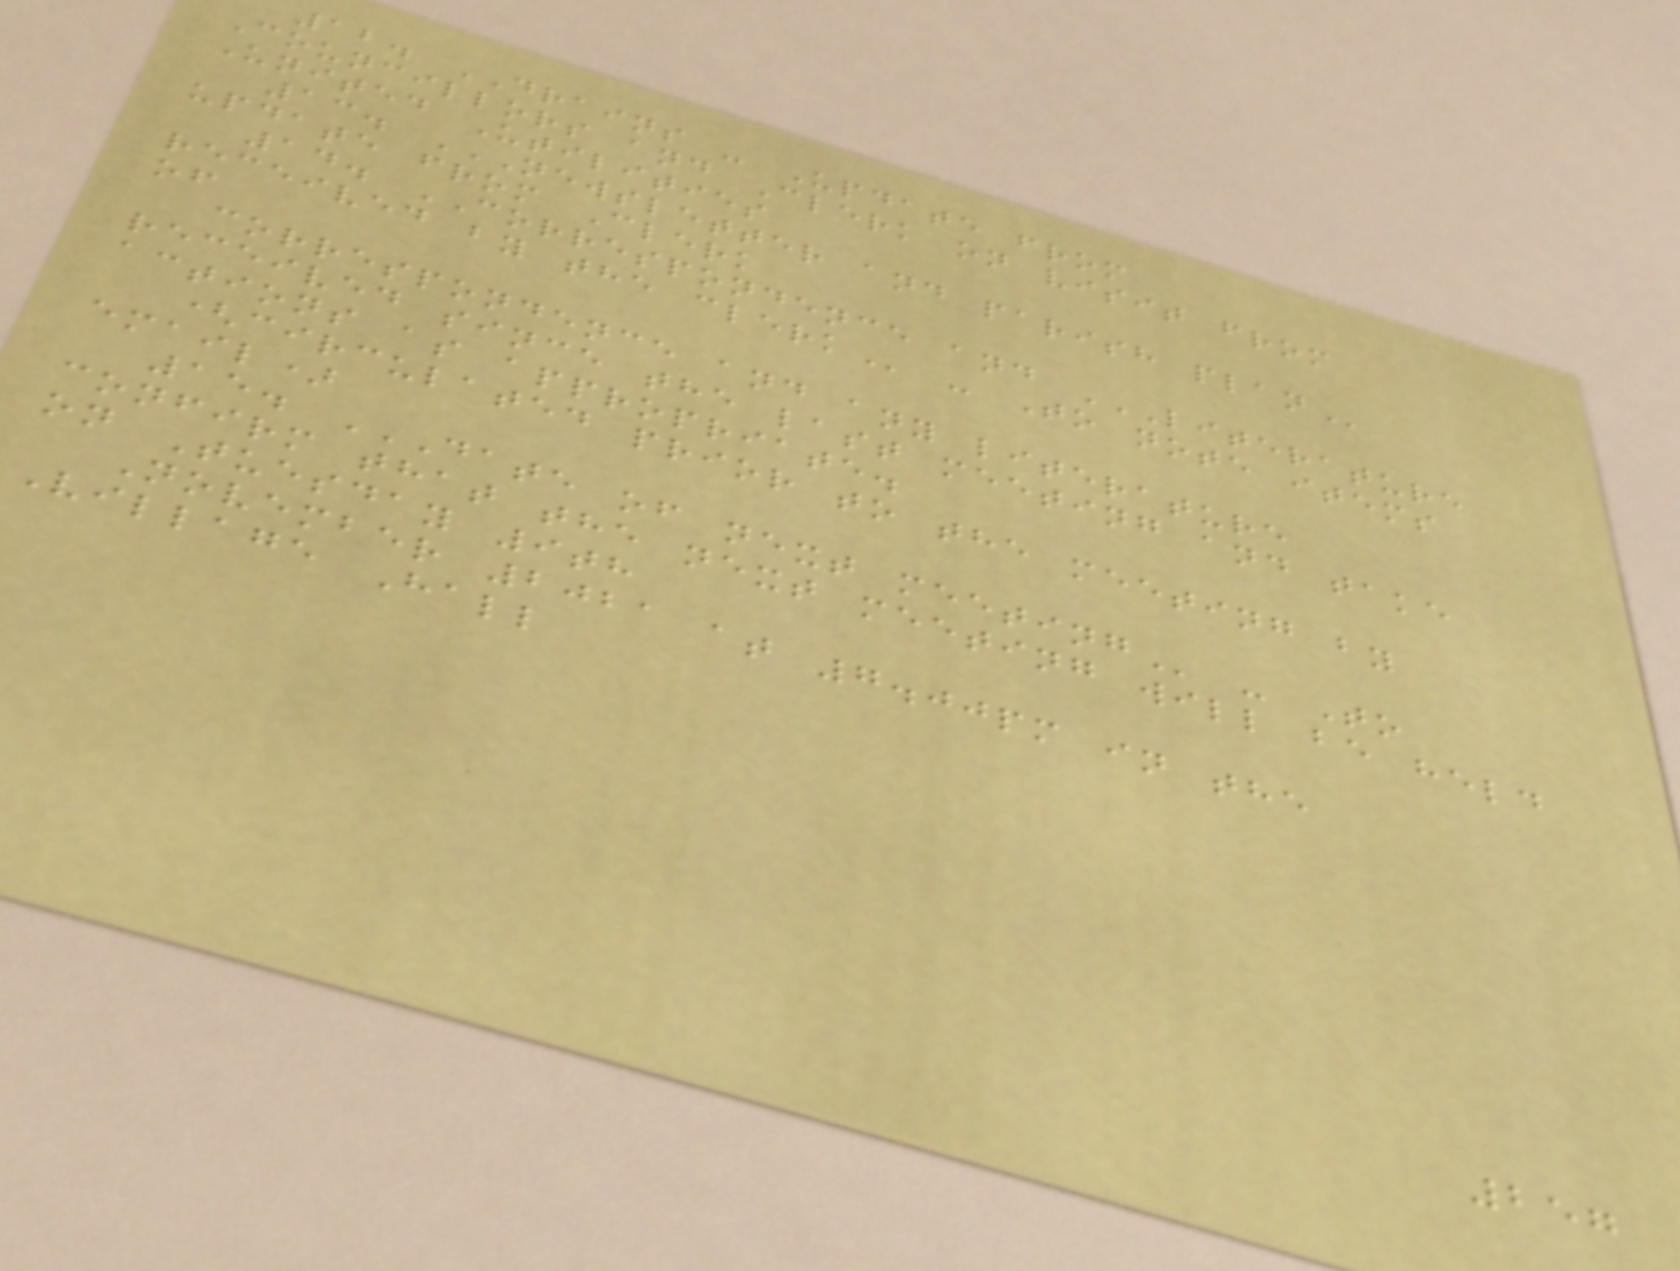12. DRAINS - Update from
Councillors and Clerk on visit from
United Utilities
13. NEWSLETTER AND PARISH PLAN
update from Clerk
14. CORRESPONDENCE and LITERATURE
RECEIVED BY THE CLERK - To note items
of
correspondence and any literature
received since the last meeting and take
actions as appropriate.
(circulated prior to the meeting by
email)
15. DATE OF NEXT MEETING - To
confirm that the next meeting will be held
on Tuesday 9th
November 2021 at 7.00pm in the
Village Hall
257
